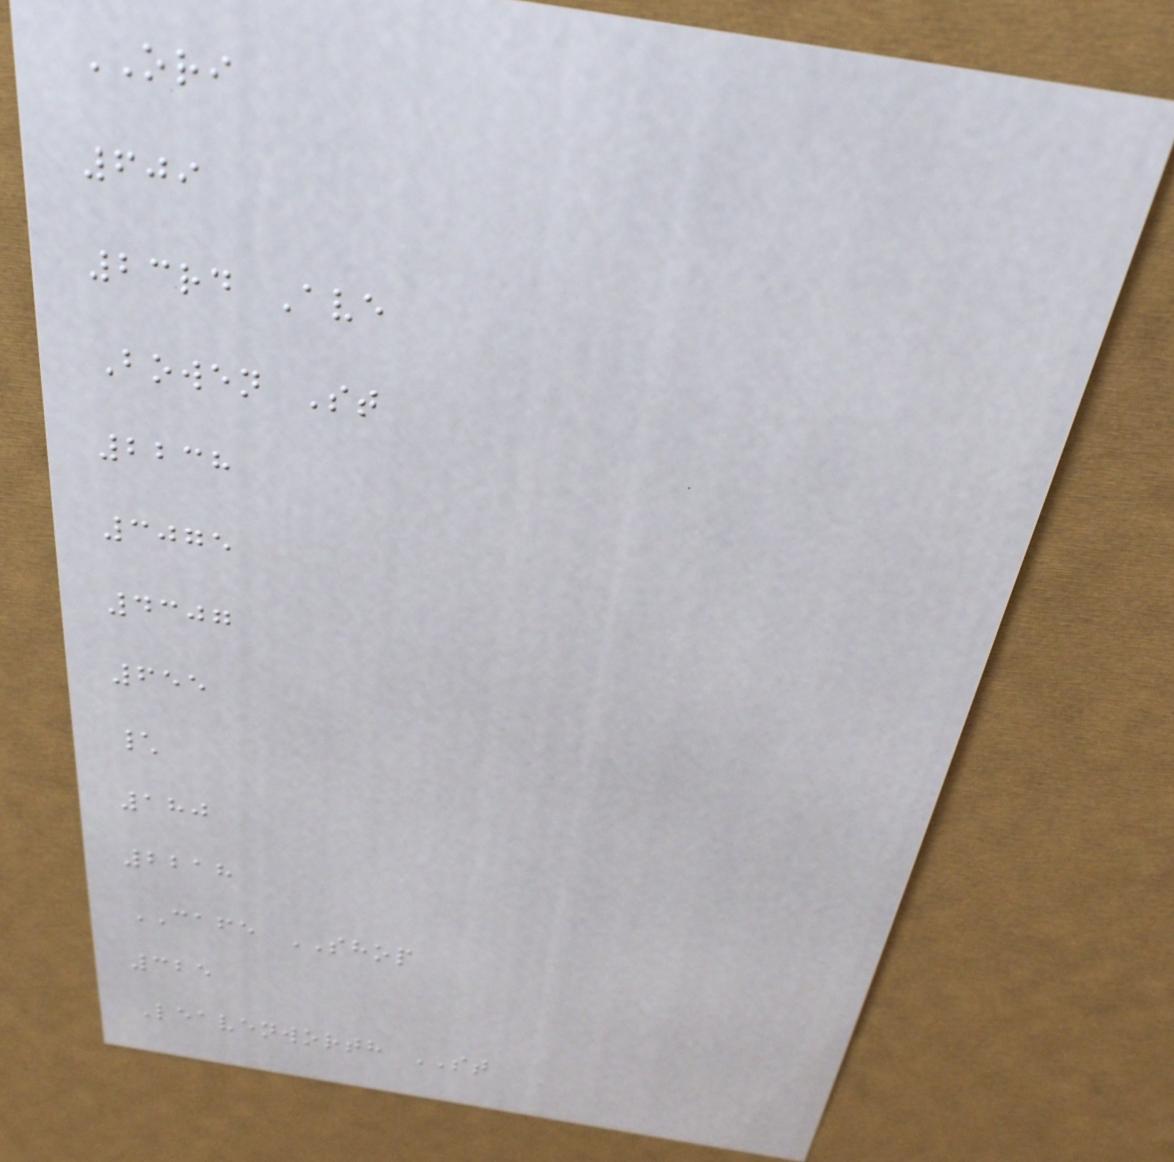ORI
609
23rd Ave
Bowen St
2238
3075
4307
655
\
180
2218
CAFE SHOP
325
Leavenworth ST
